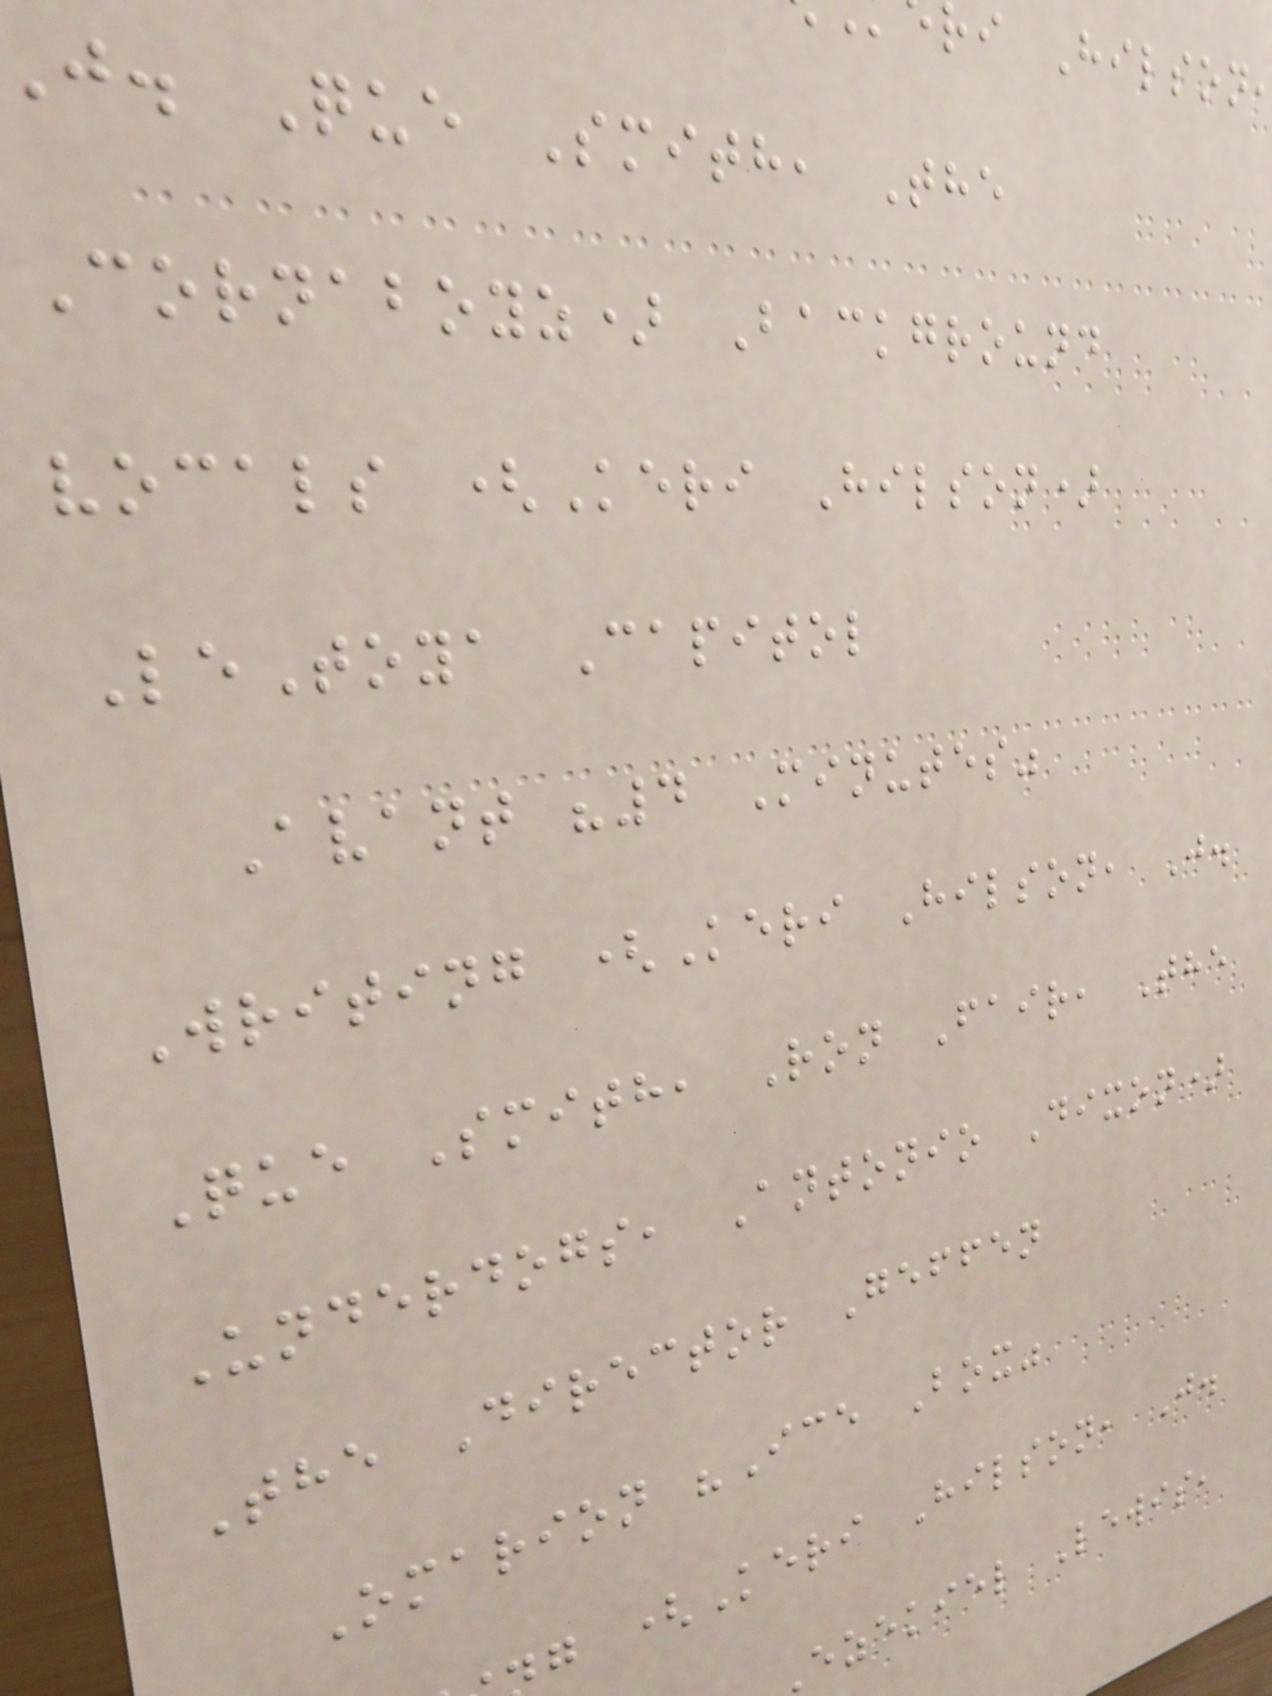ri Hilson
j. Que Smith, The
Cornaboyz) Background
vocals (Keri Hilson)
LeToya Capitol
Avant "4 Minutes"
Writing (Keri Hilson, J.
Que Smith, Ron Fair, The
Underdogs, Antonio Dixon)
The Director Geffen
Omarion "Ice Box"
g (Keri Hilson, J.
ezekiel Lewis,
